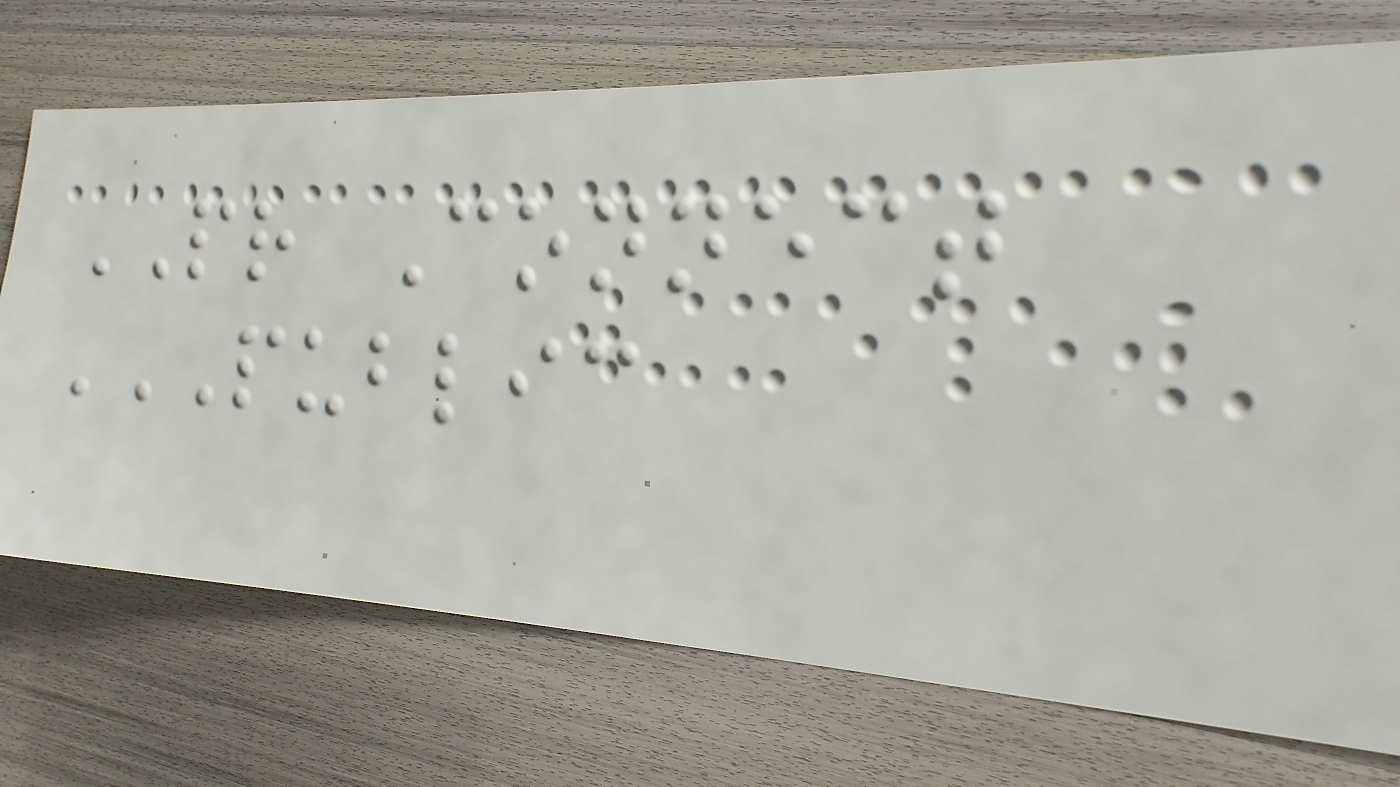PR Connect
PUBLIC
